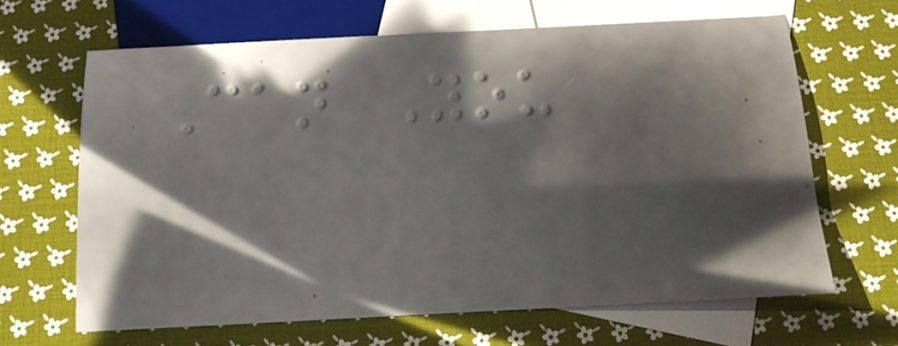Can You
